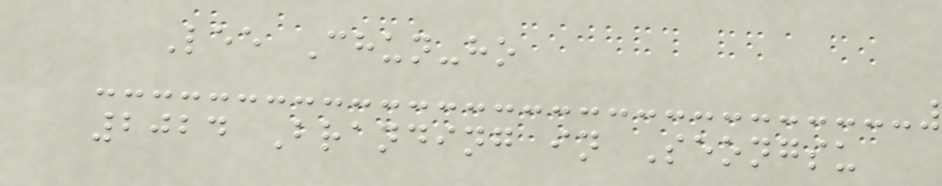Lee Chun-ho
2024 Branding in Seongsu
